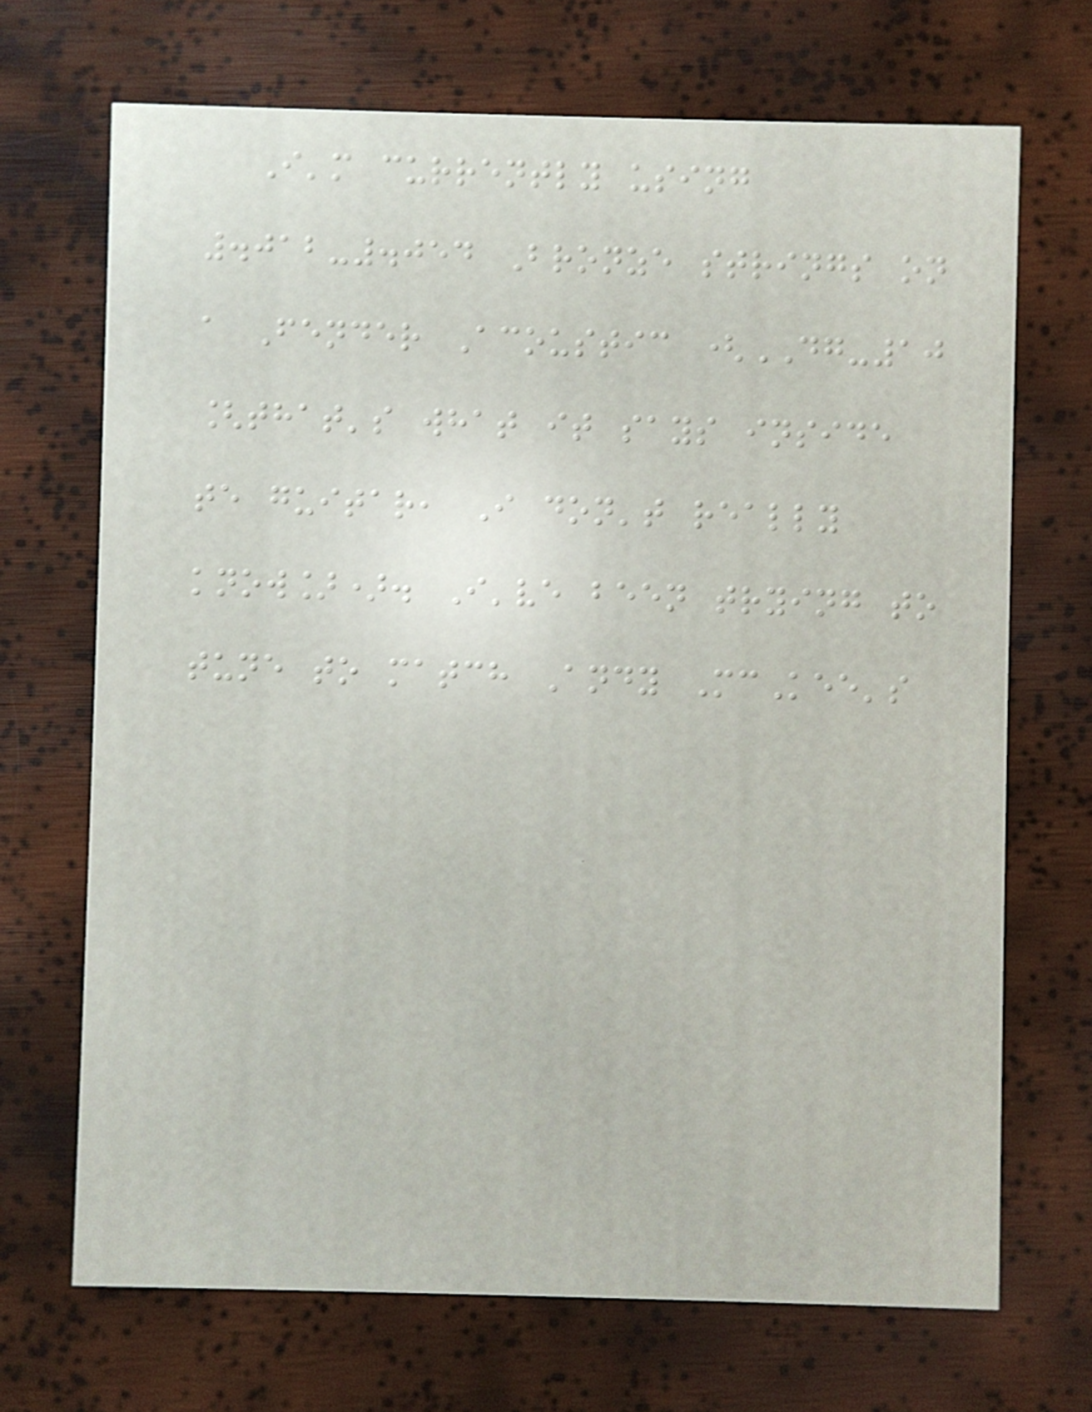I'm currently using
.012-.054 Bronze strings on
a Fender Acoustic (DG-10
[that's what it says inside
te guitar, I don't really
know]). I've been trying to
tune to match Andy McKee's
